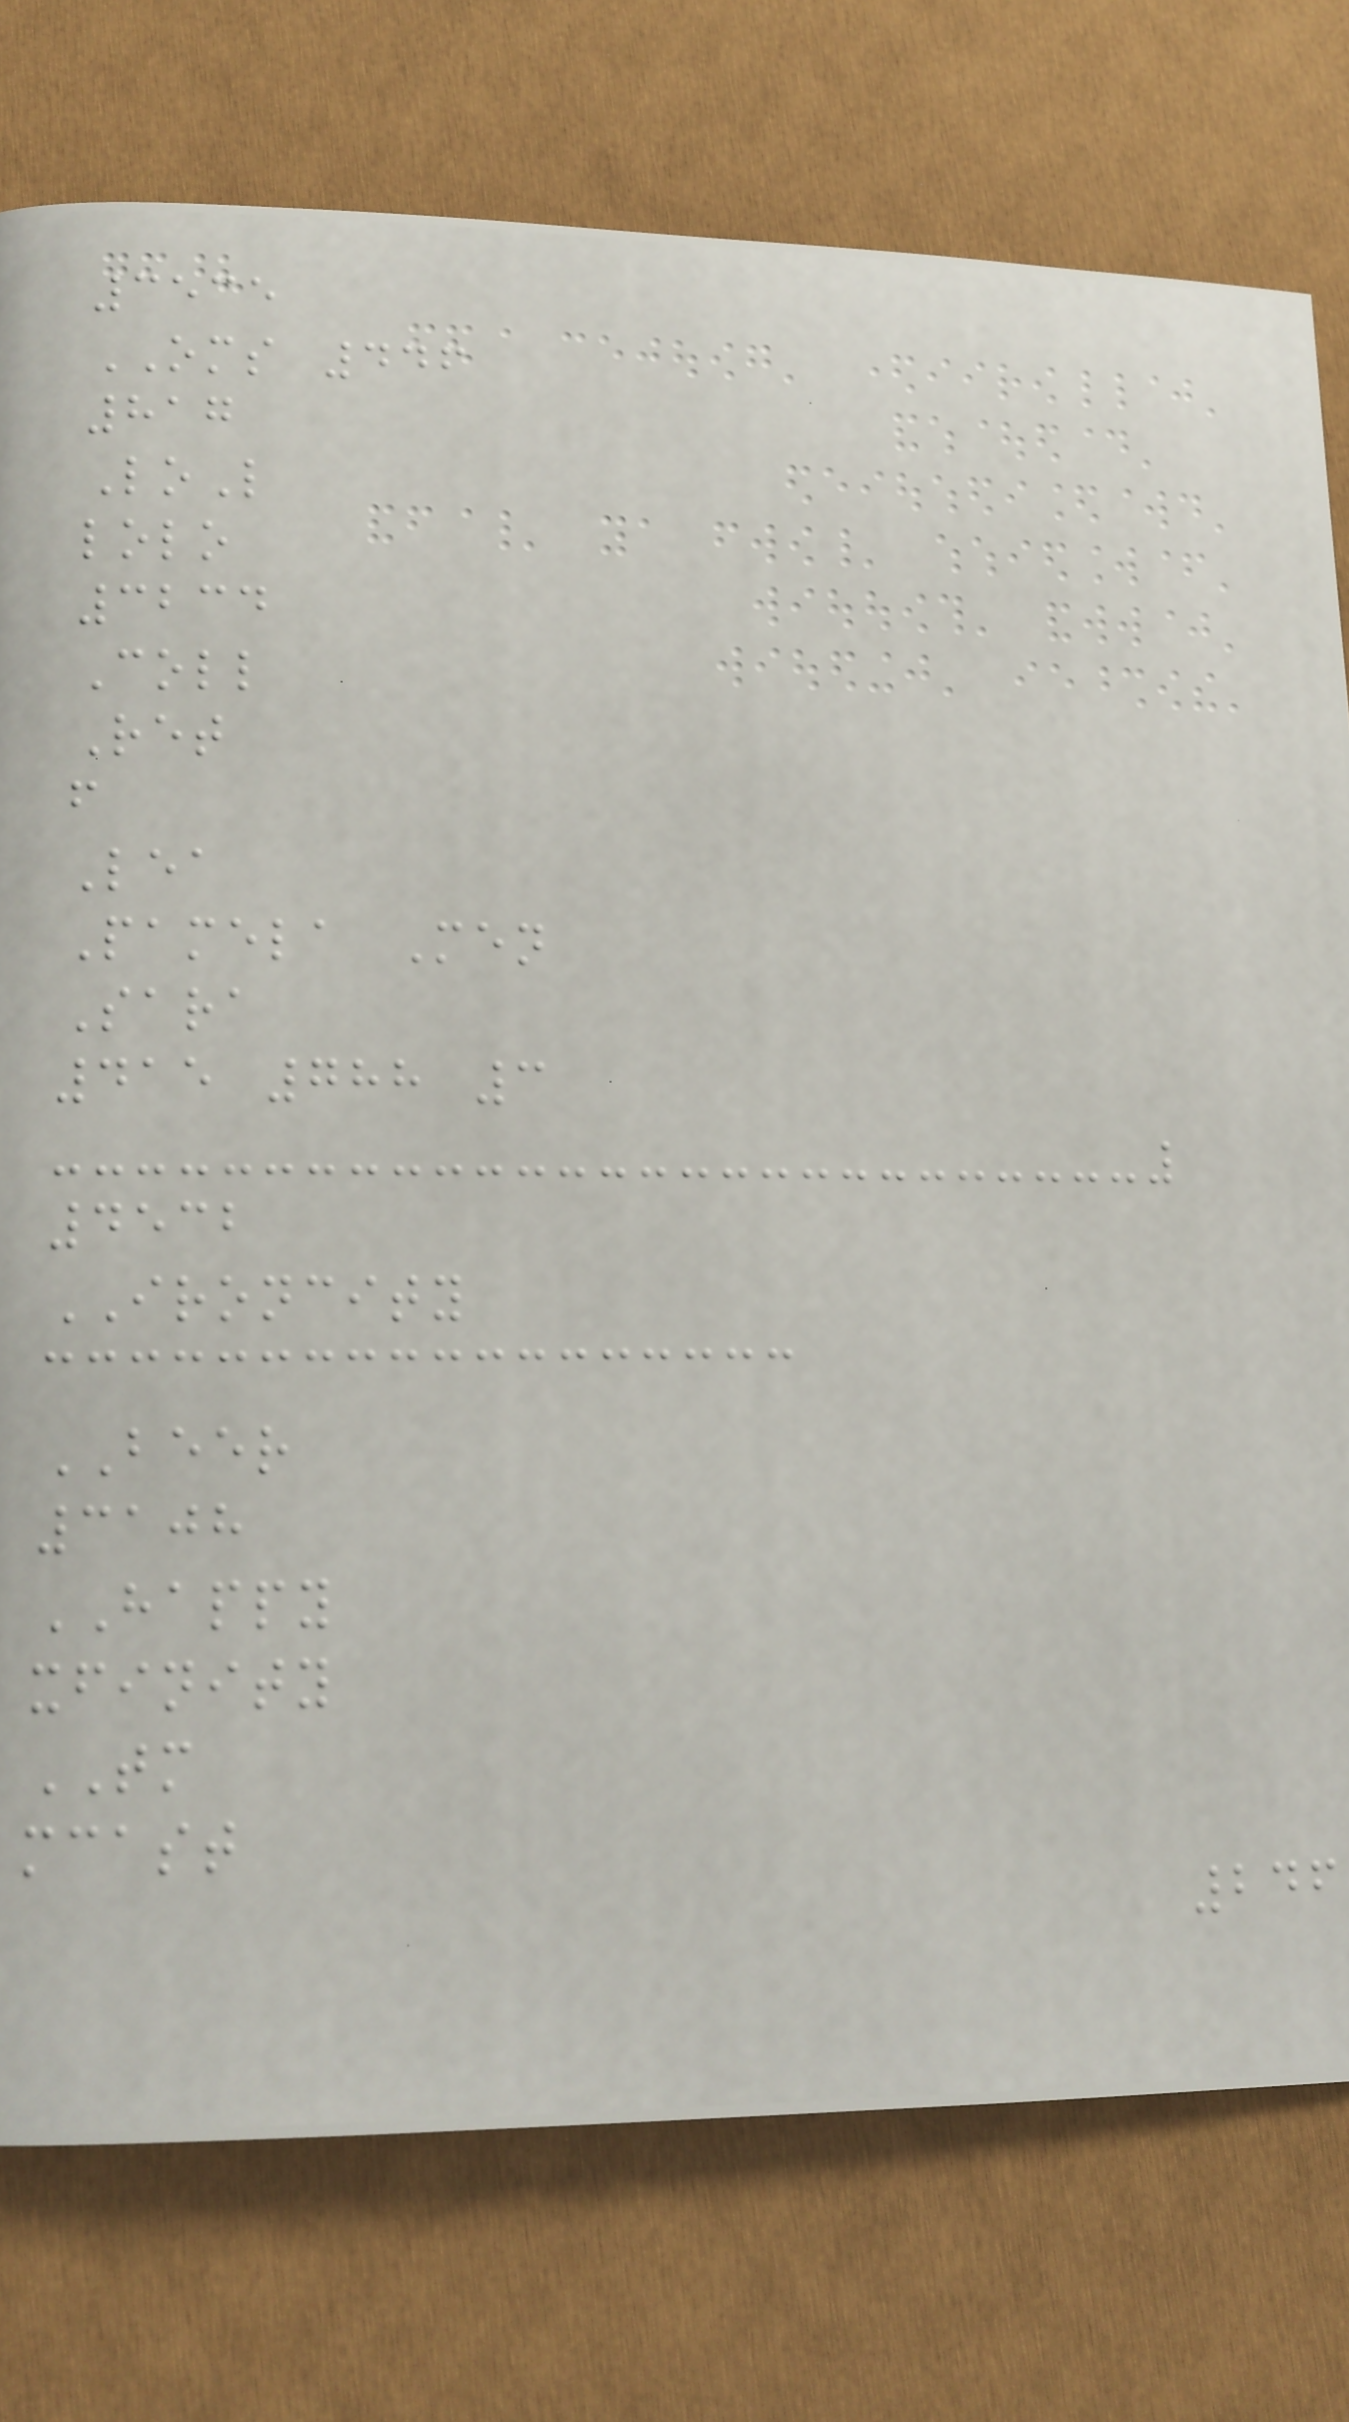3535
OMS 446
817
LoL
lolo
3234
Coll
Ret
f
Lea
Pamela Men
Sara
415 788 3
4532
IRONCITY
BEER
3108
HAPPY
xfinity
TM
mcast
246
